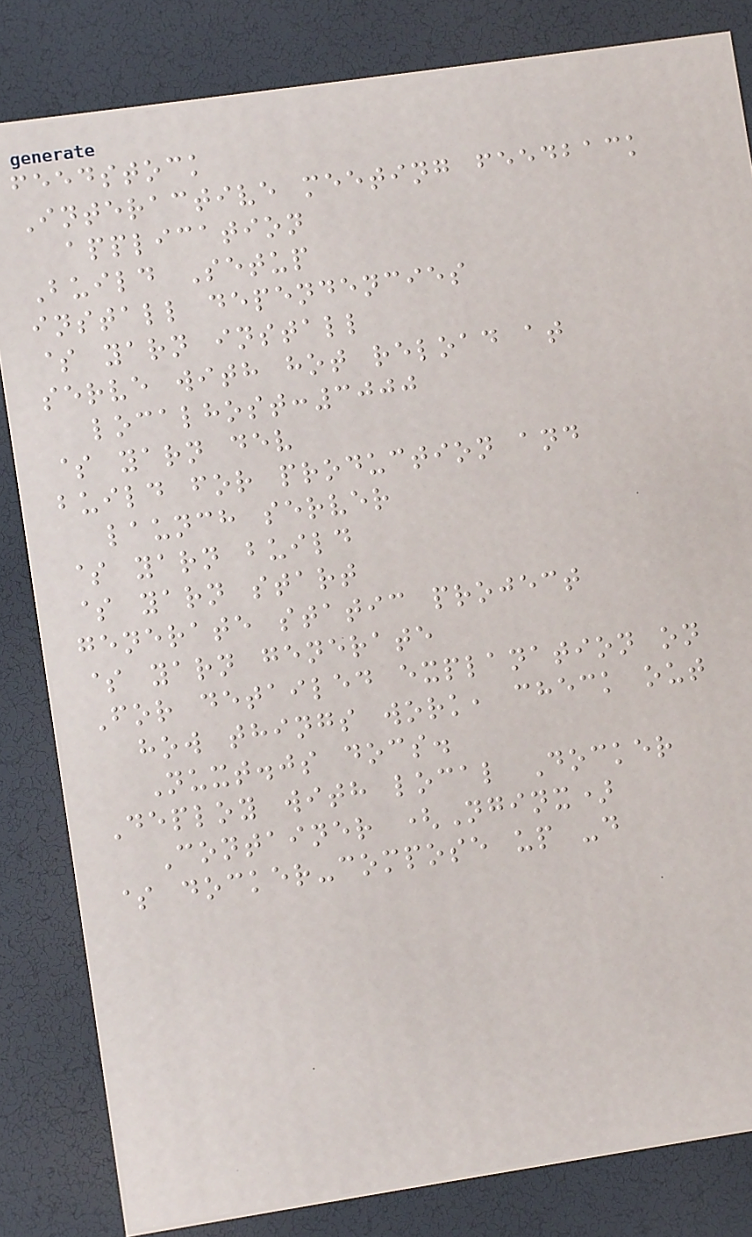feedstock
Interactive meeting feedback
application
Build Setup
install dependencies
$ yarn install
serve with hot reload at
localhost:3000
$ yarn dev
build for production and
launch server
$ yarn build
$ yarn start
generate static project
$ yarn generate
For detailed explanation on
how things work, check out
Nuxt.js docs.
Deploy with local Docker
Container (Nginx)
$ docker-compose up -d
